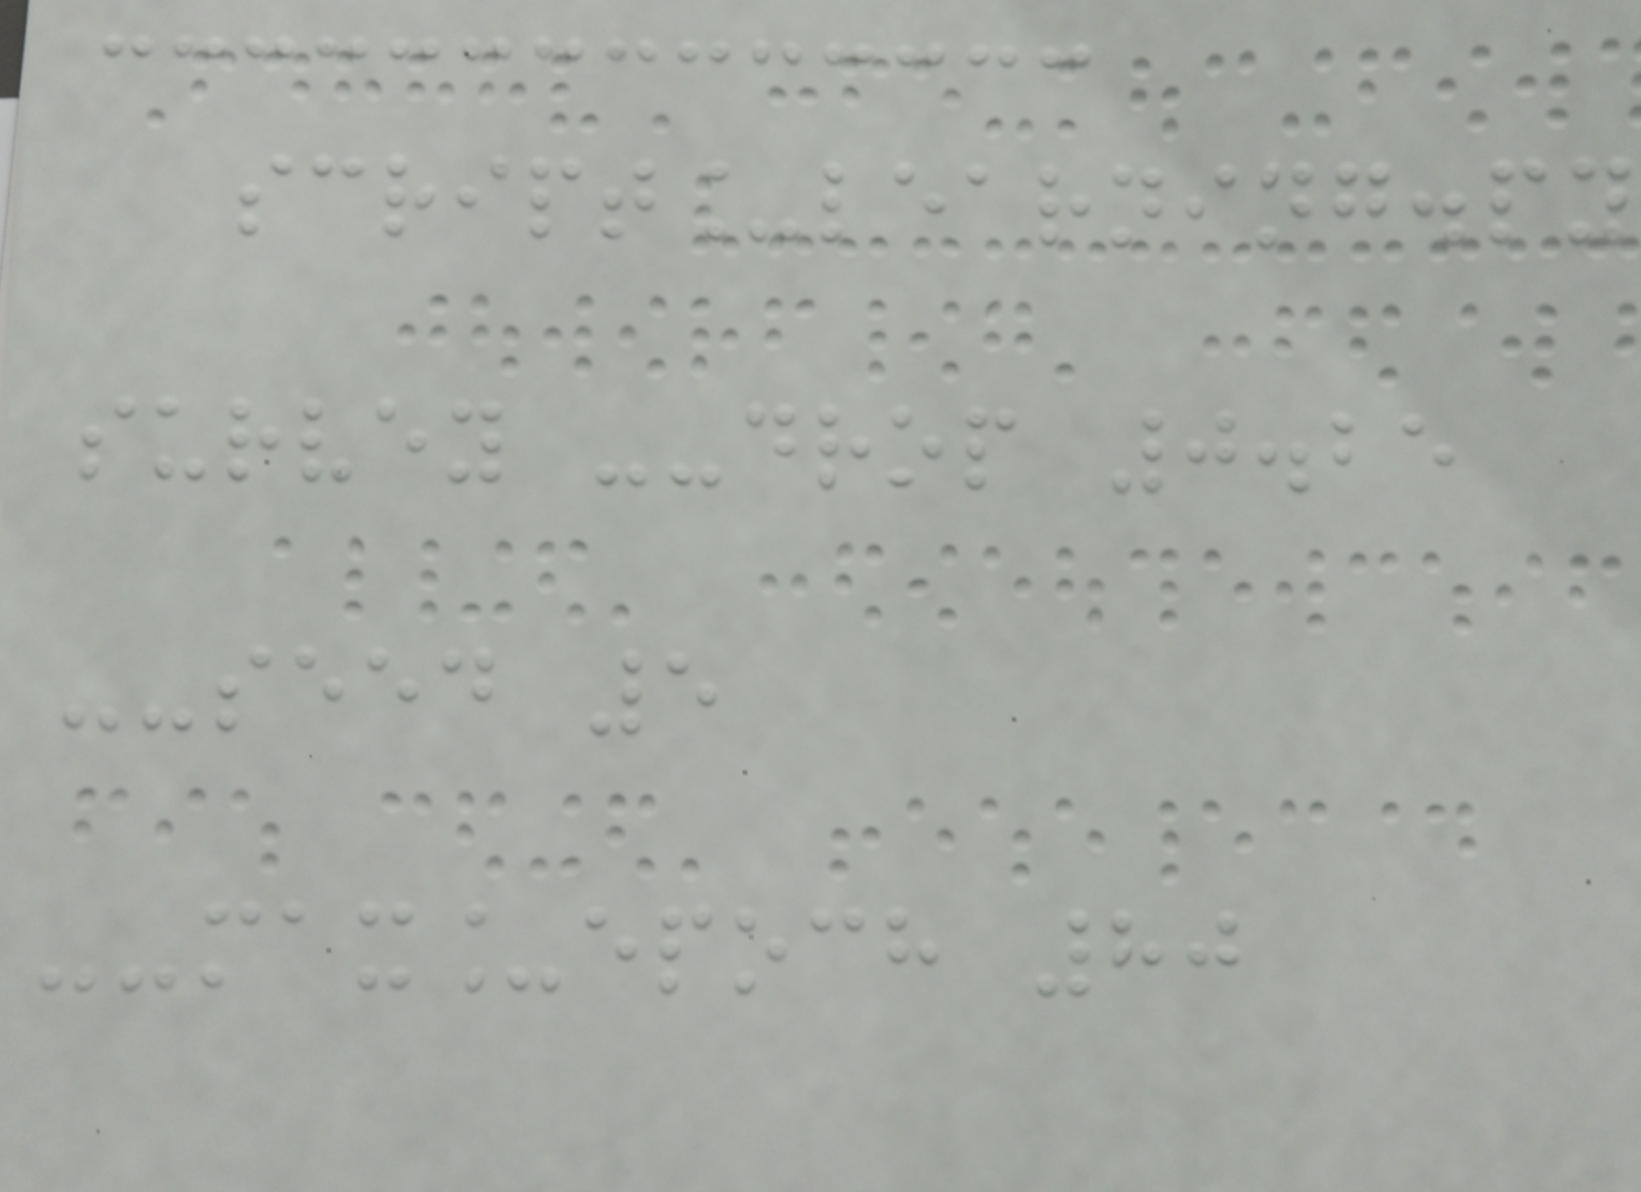script_learning.py
survey --drop 0.25
--seed 5
--max_epoch 80
